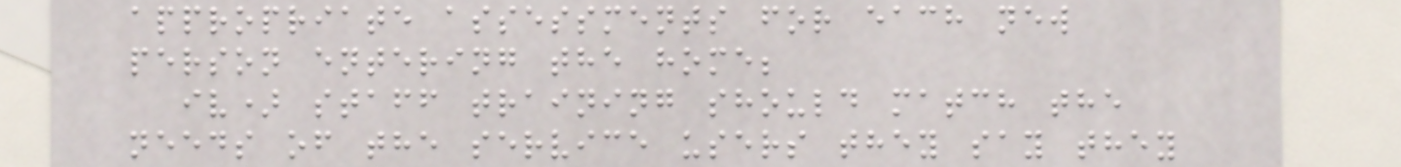appropriate assessments for each new
person entering the home;
iv) staff training should match the
needs of the service users they say they
